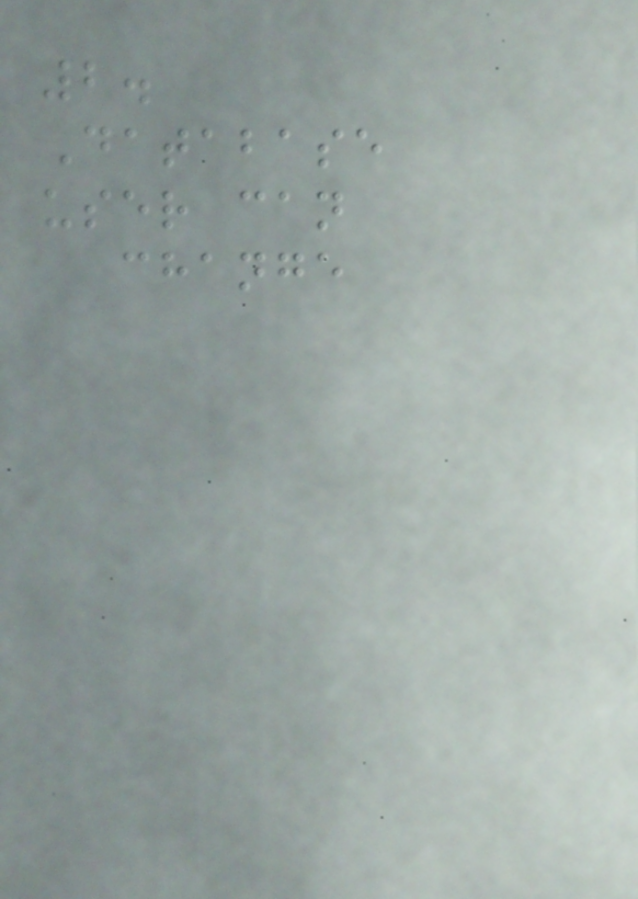2.
Database
user can
change
